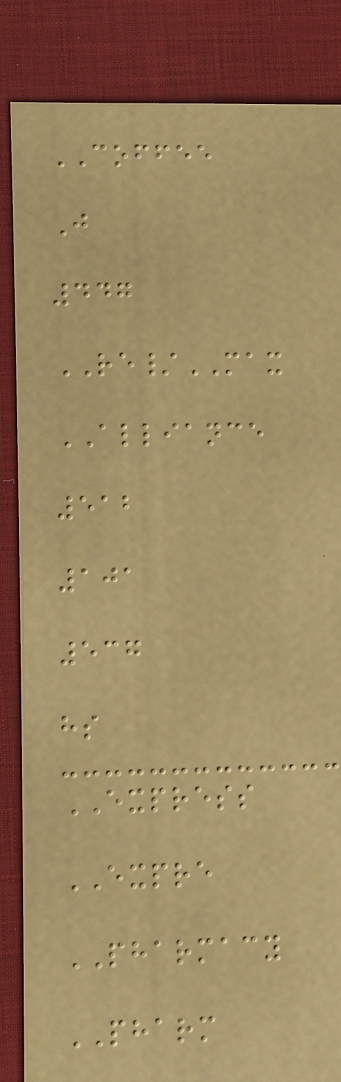COFFEE
J
447
RE/MAX
ALLIANCE
512
101
537
hs
EXPRESS
EXPRE
PHARMACY
PHARM
